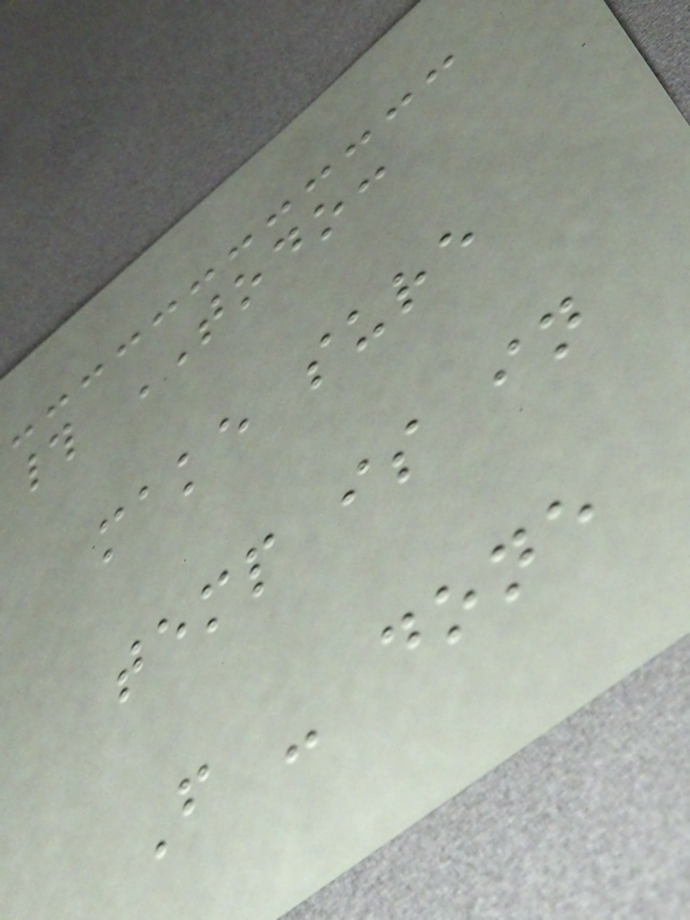# TODO:
make sure
temp is in
F - done
